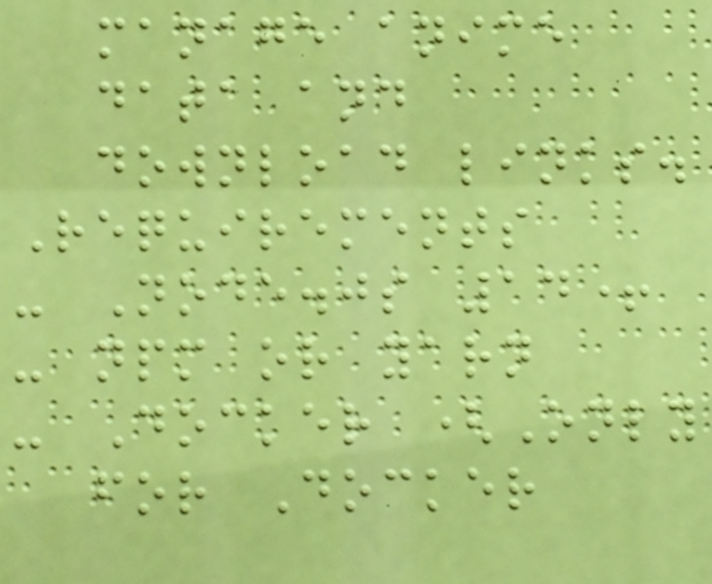manage anime
data and
download links.
Requirements
- Node.js 14+
- npm or yarn
- Docker (Only
for Docker
